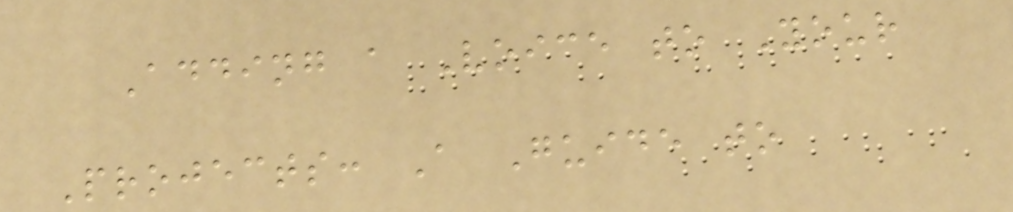Adding a Voice to Your
Projects: A Guide to
